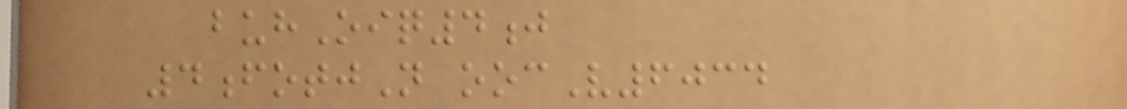buhOiq4j
4fotjN oocV6034
